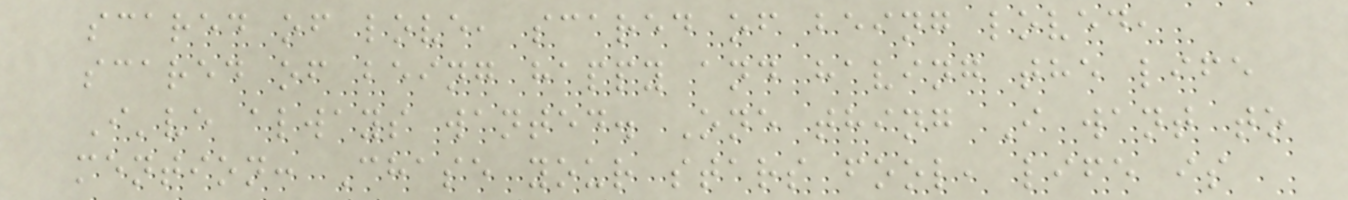scared of love, scared of being loved,
scared of being happy and having the life
I've always wanted. One thing I want to
mention: Chase your stars fool, life is
